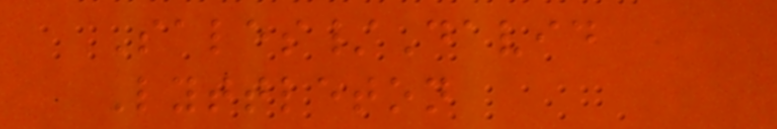Sales/David
Lyttleton
